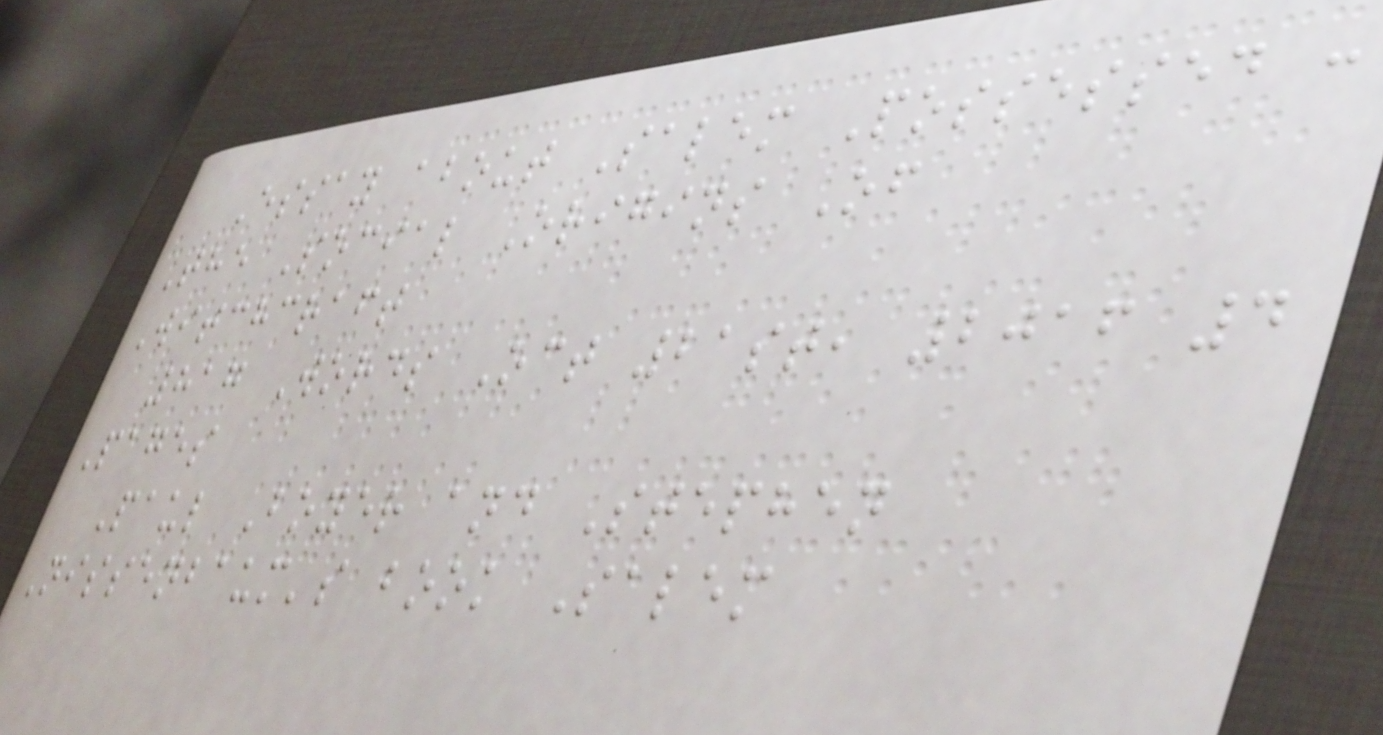Essay about Salem Possessed :
The Social Origins Of
Witchcraft
817 Words Oct 21st, 2016 4
Pages
Paul Boyer and Stephen
Nissenbaum's book Salem
